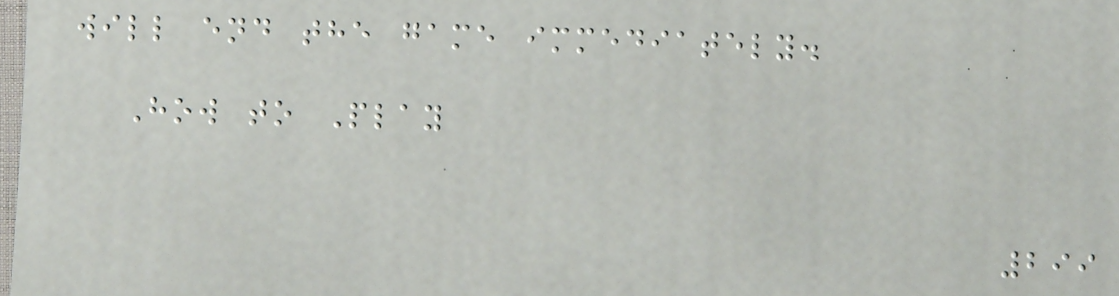will end the game immediately.
How to Play
299
